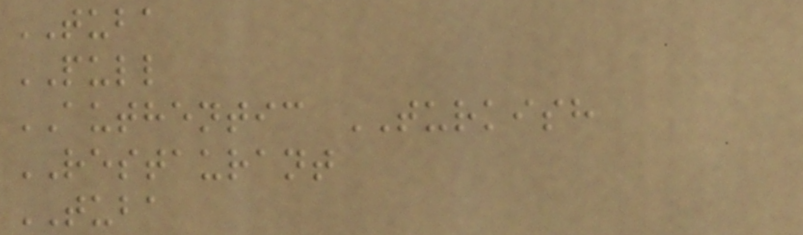TUBA
PULL
AUTHENTIC TURKISH
RESTAURANT
TUBA
